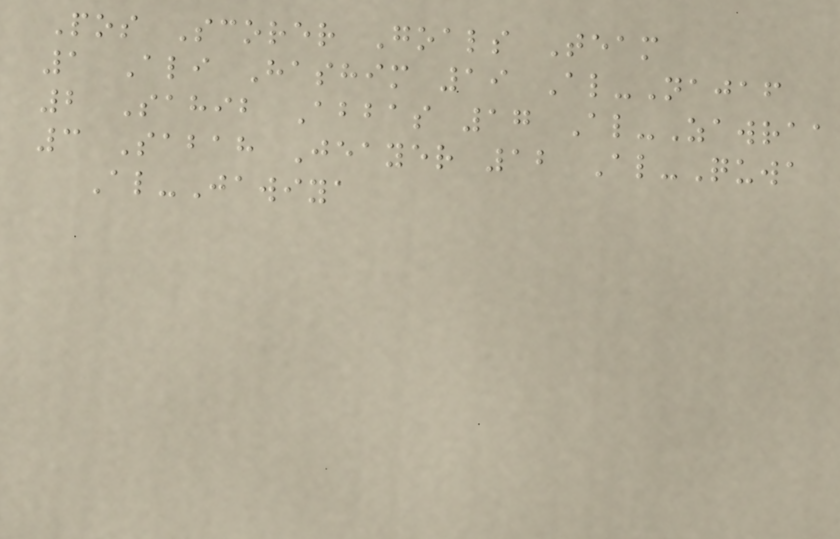Pos Scorer Goals Team
1 Ali Hashim 19 Al-Najaf
2 Sahib Abbas 17 Al-Zawraa
3 Sabah Jeayer 12 Al-Quwa
Al-Jawiya
